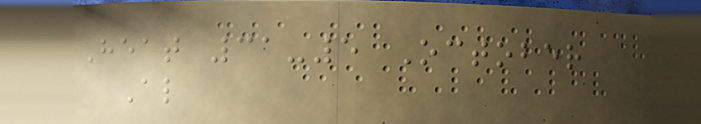Heat 31-5 October
Al
